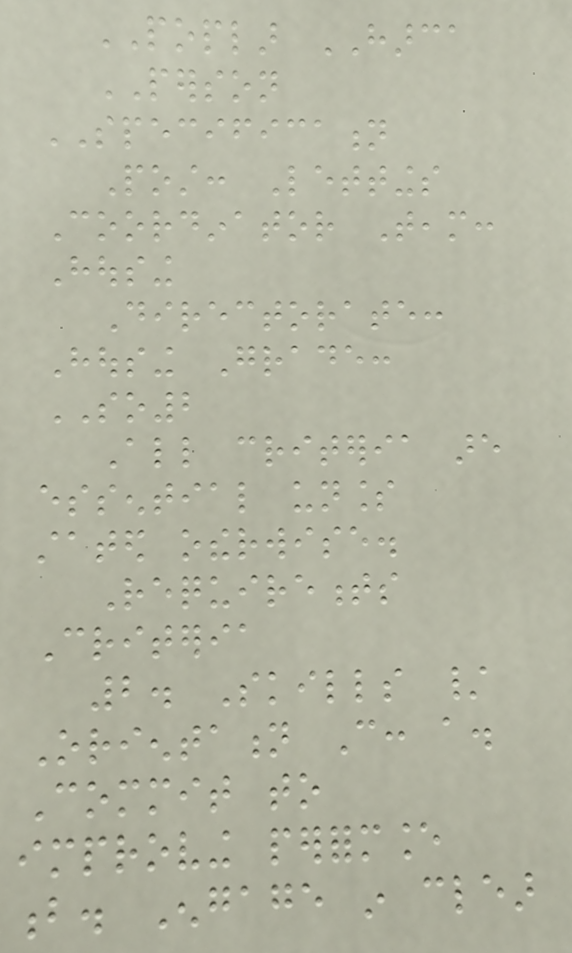POPLAR HARCA
PERSON
SPECIFICATION
Post: Lettings
Coordinator Team:
Housing
Directorate:
Housing Grade:
SO2
All criteria are
essential unless
stated otherwise.
Requirements
Criteria
2. Skills /
Orientation Can: a.
Commit to
improving performance
b. Engage in clear
